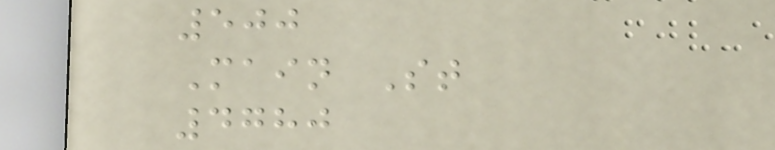500
Main St
4780
